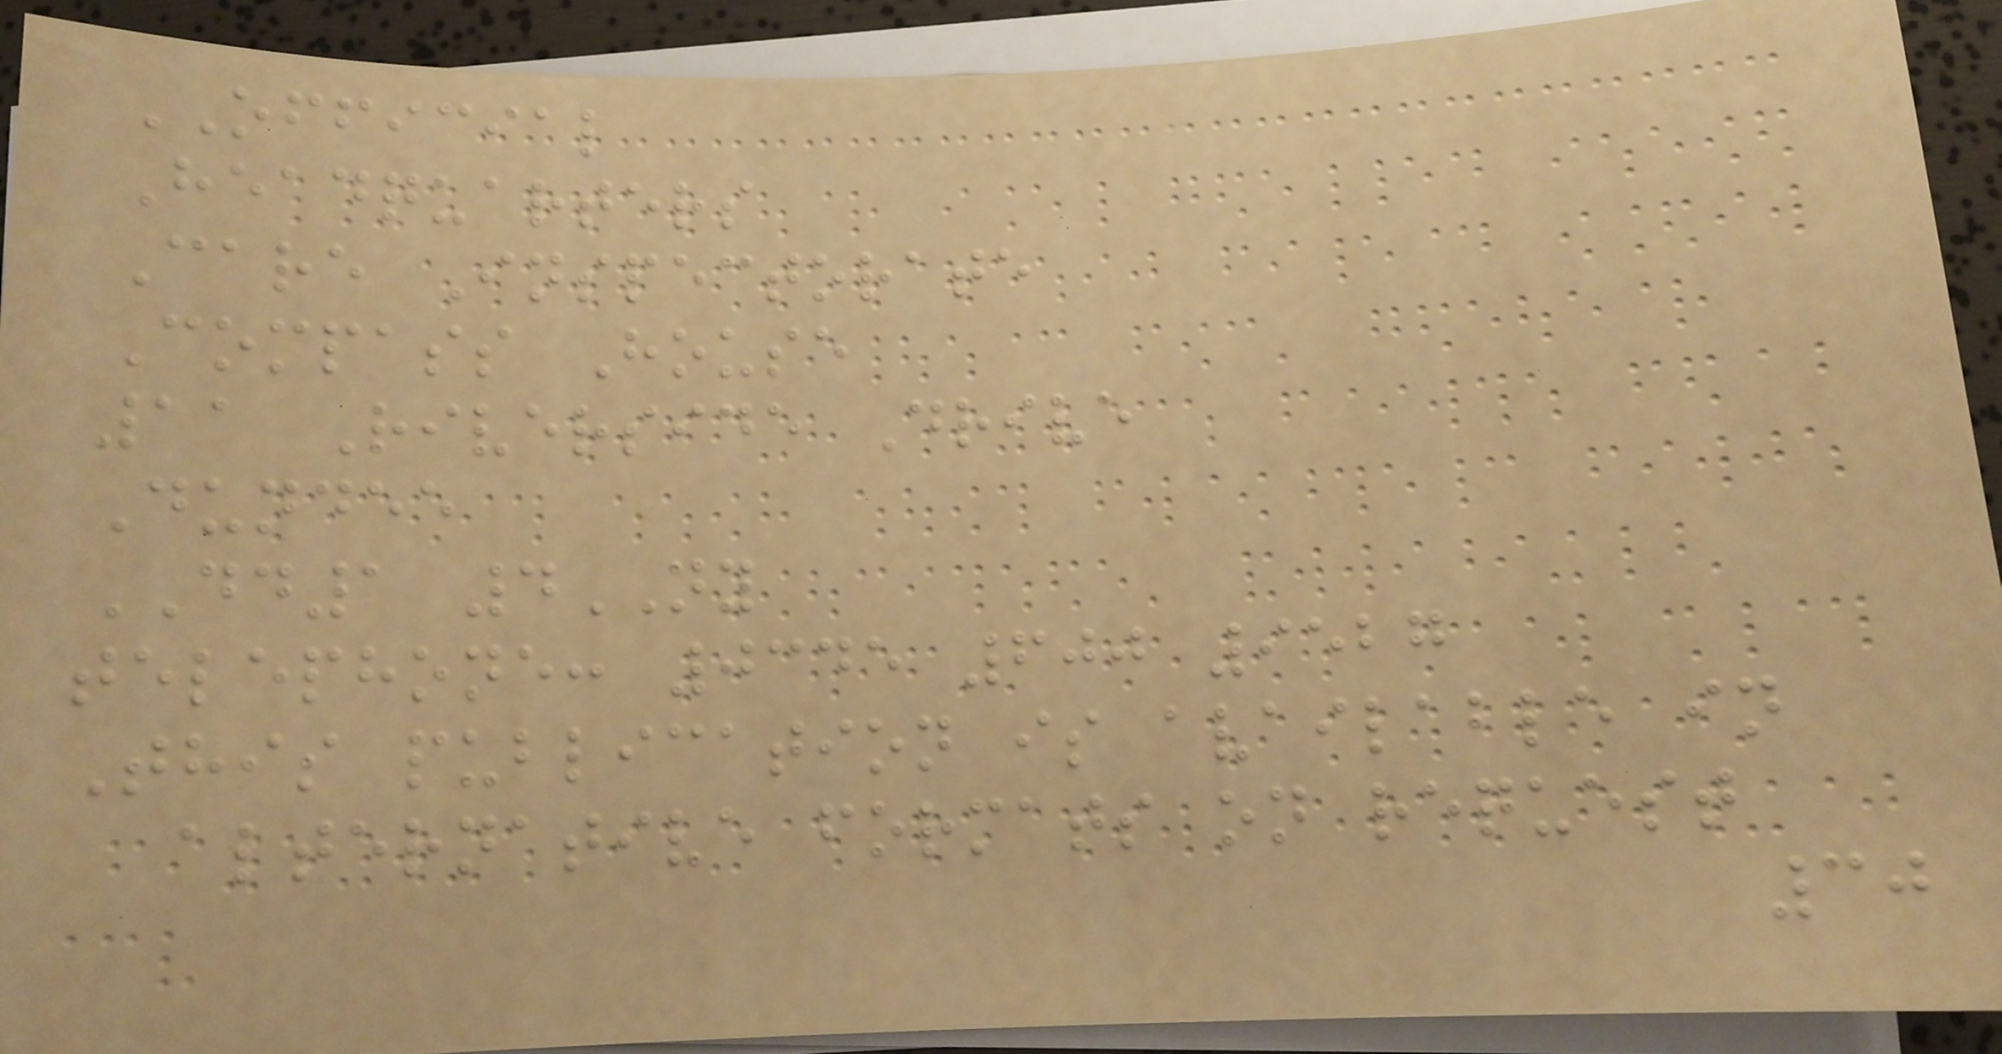OFFICIAL
Headquarters
Care Inspectorate
Compass House
11 Riverside Drive
Dundee
DD1 4NY
telephone: 0345 600 9527
This publication is available in
alternative formats on request
30
